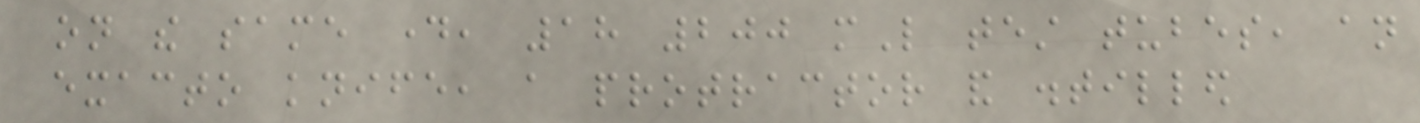on the same day, 18 200 mL test tubes, an
exacto knife, a protractor and distilled
